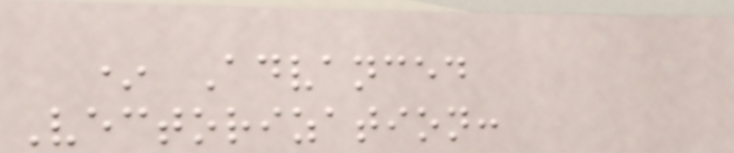* Advanced
Vectorization:
